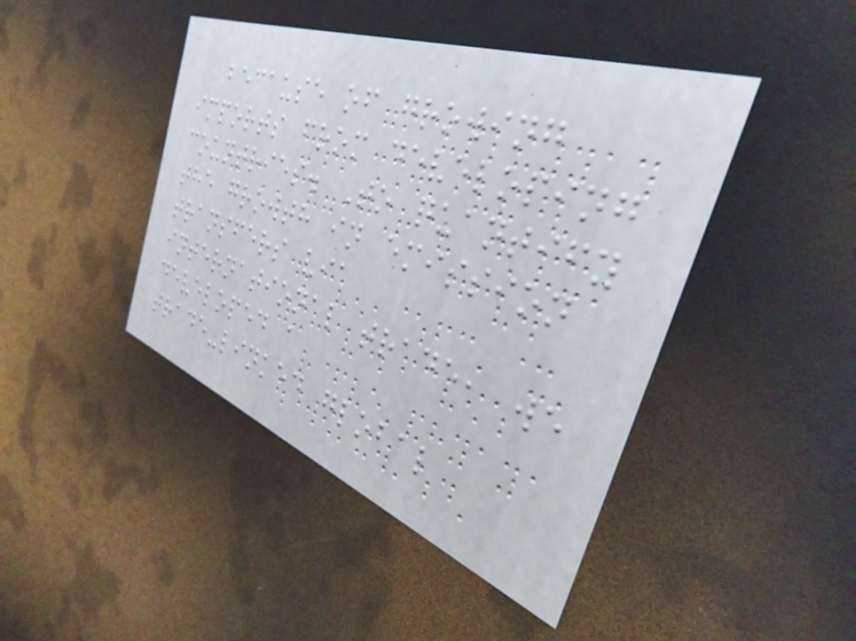because of growing
imports from developing
countries. To quantify
the growth in emission
transfers via
international trade, we
developed a
trade-linked global
